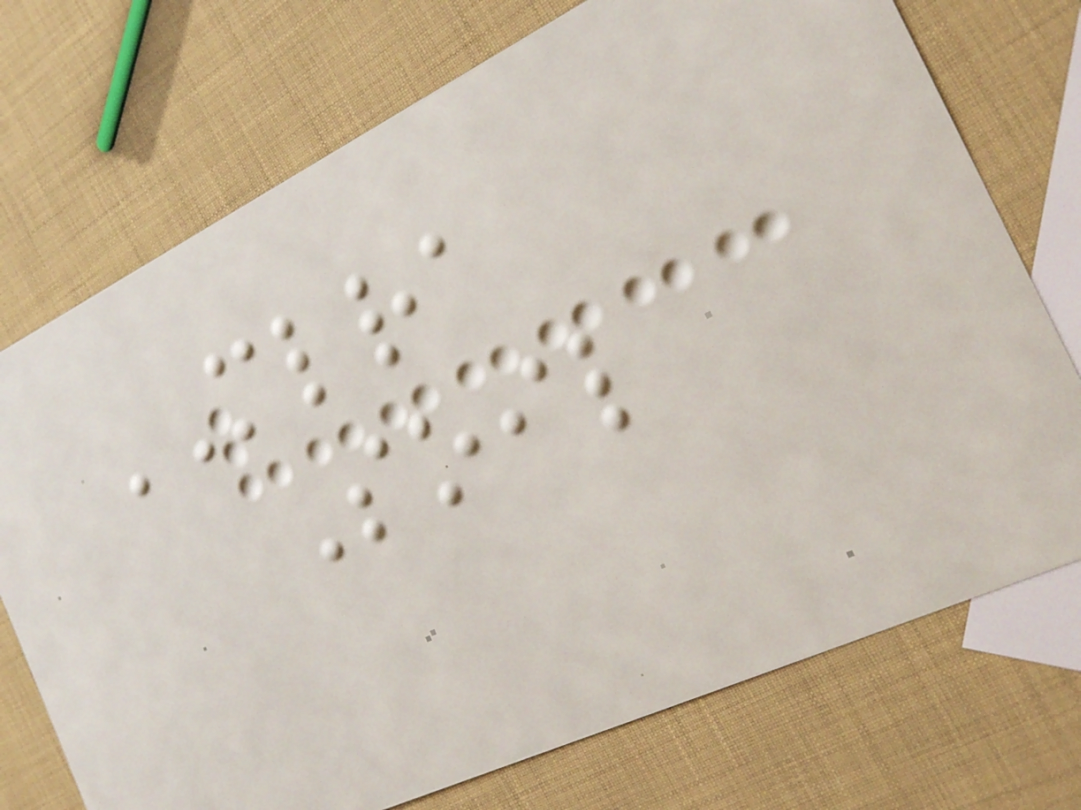MLRA
Soil
